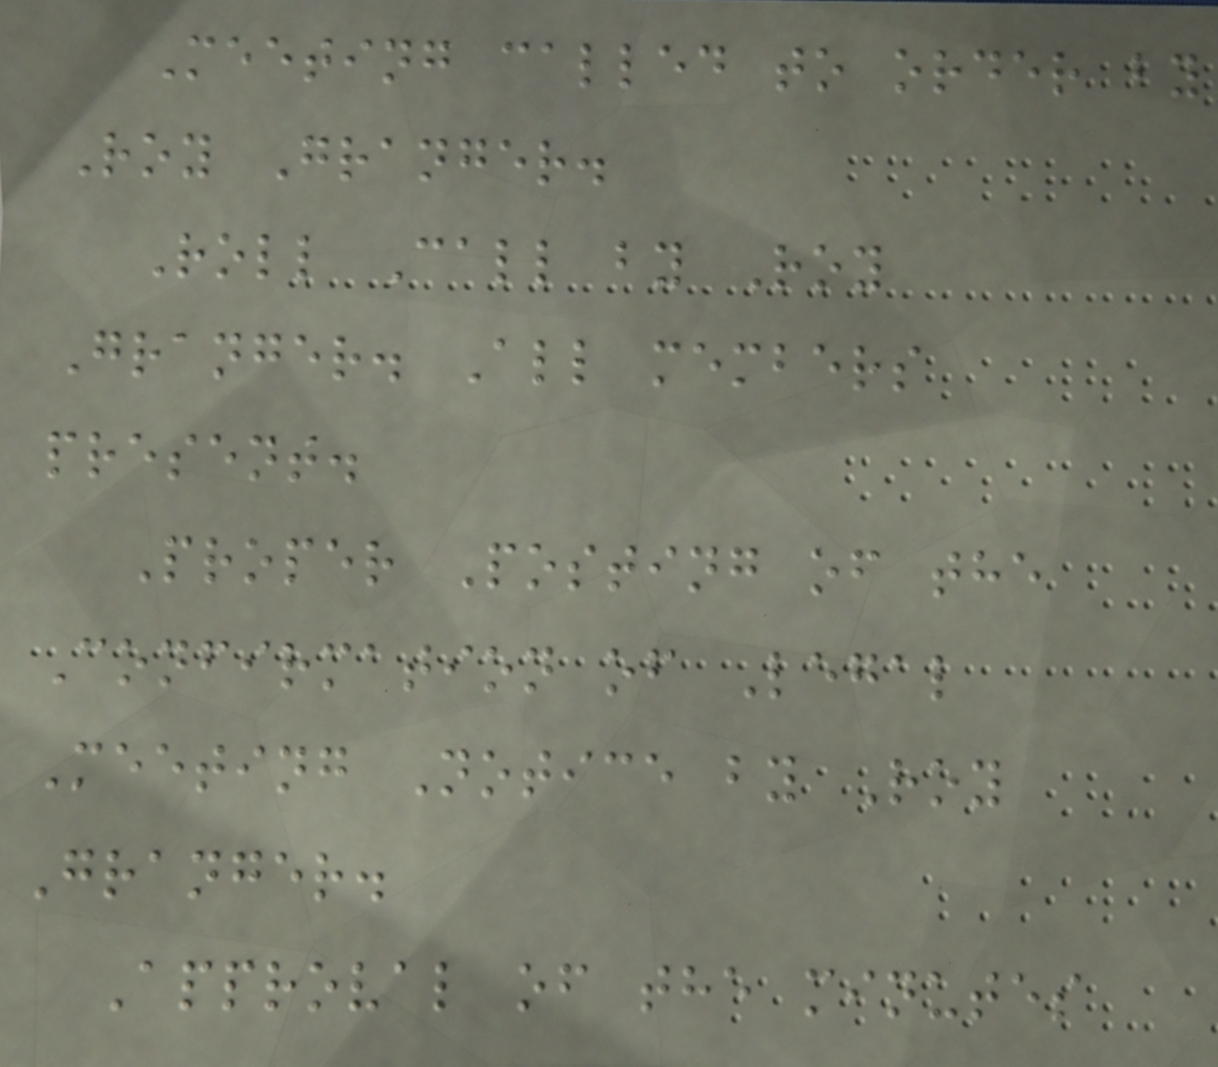Meeting called to order by
Roy Granger.
Roll Call by Roy
Granger. All members
present.
Proper Posting of the
Confirmation of Legal
Meeting Notice by Roy
Granger.
Approval of the minutes
